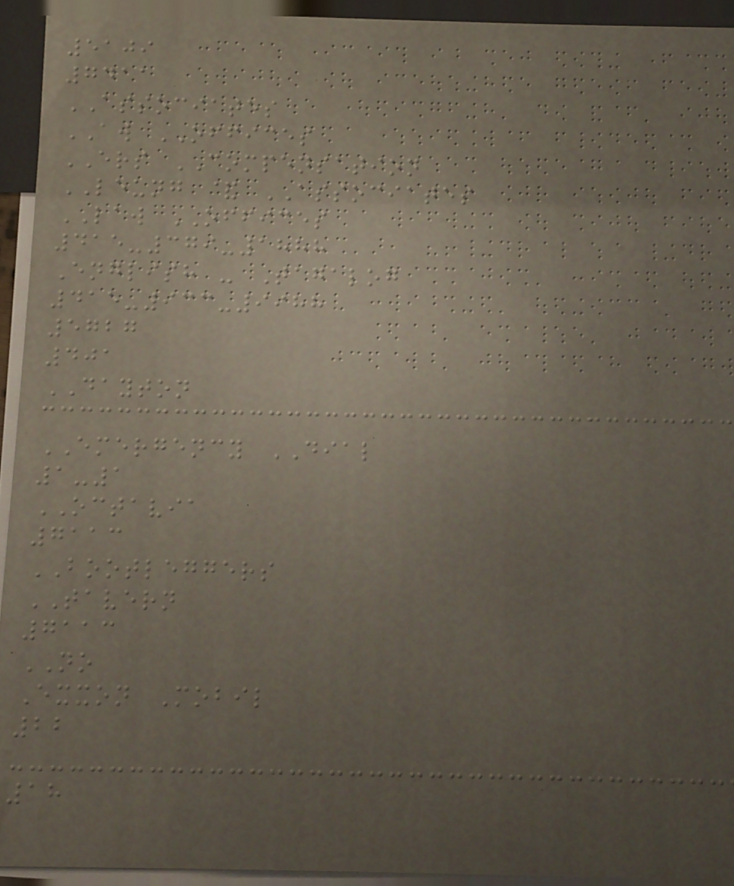5109
7411
ASSOCIATES
AW OFFICES
ERS COMPENSATION
LEUNG & ASSOCIATES
LAW OFFICES
415-379-1888
English - Tagalog
415-933-9988
5727
401
DAYTON
EMERGENCY DIAL
1-1
OCTAVIA
7113
BOOTLEGGERS
TAVERN
7113
NO
Exxon Mobil
22
18
